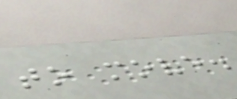to move.
